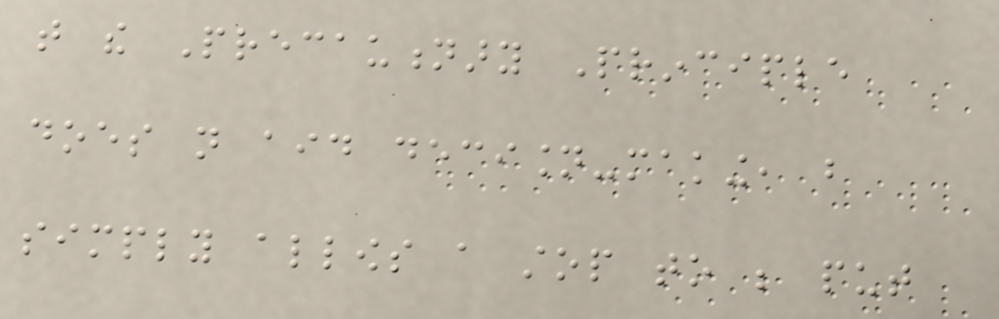that the Precautionary Principle
does not aid decision-making, but
simply allows a stop to be put
